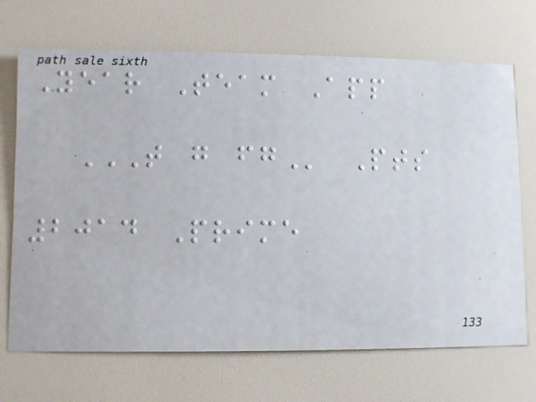Year Team App
T G FG Pts
2014 Prime
